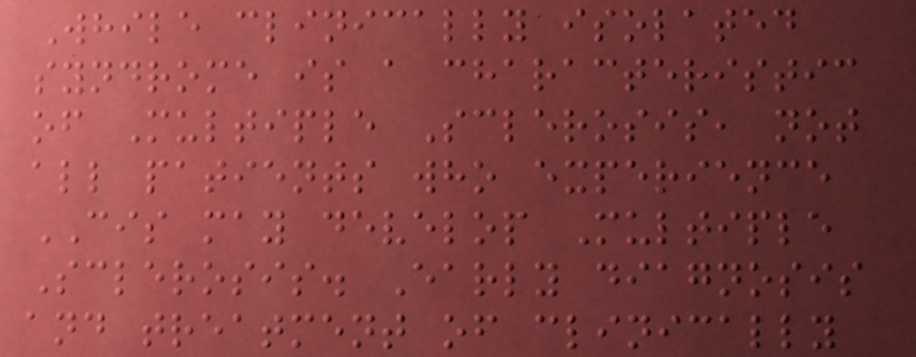While clinically isolated
syndrome is a characteristic
of Multiple Sclerosis, not
all patients who experience
CIS may develop Multiple
Sclerosis. Early diagnosis
and treatment of clinically
